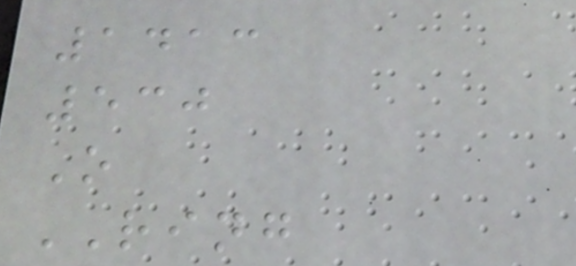1413
530
O
RING
